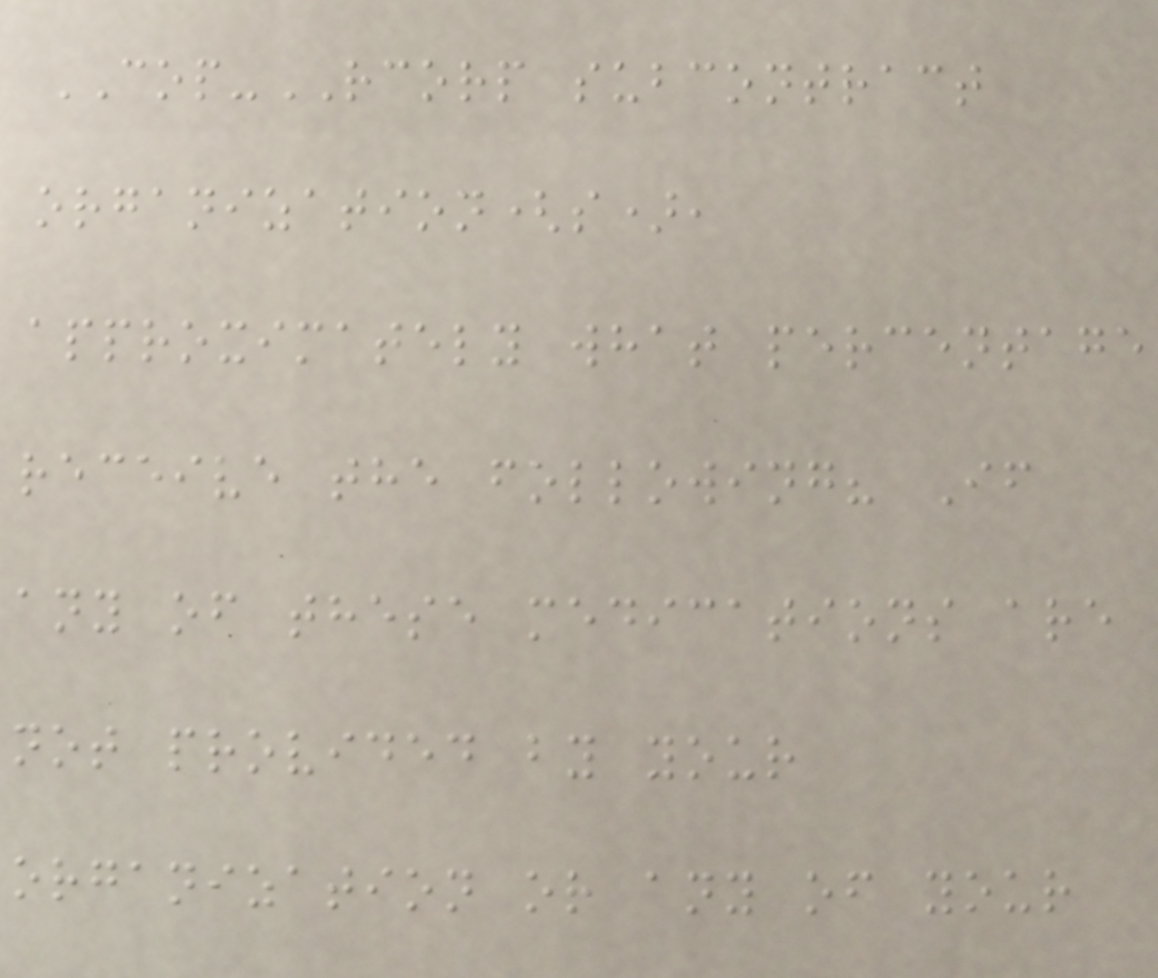COP-RCORP subcontract
organization(s),
approximately what percentage
receive the following? If
any of these medications are
not provided by your
organization or any of your
